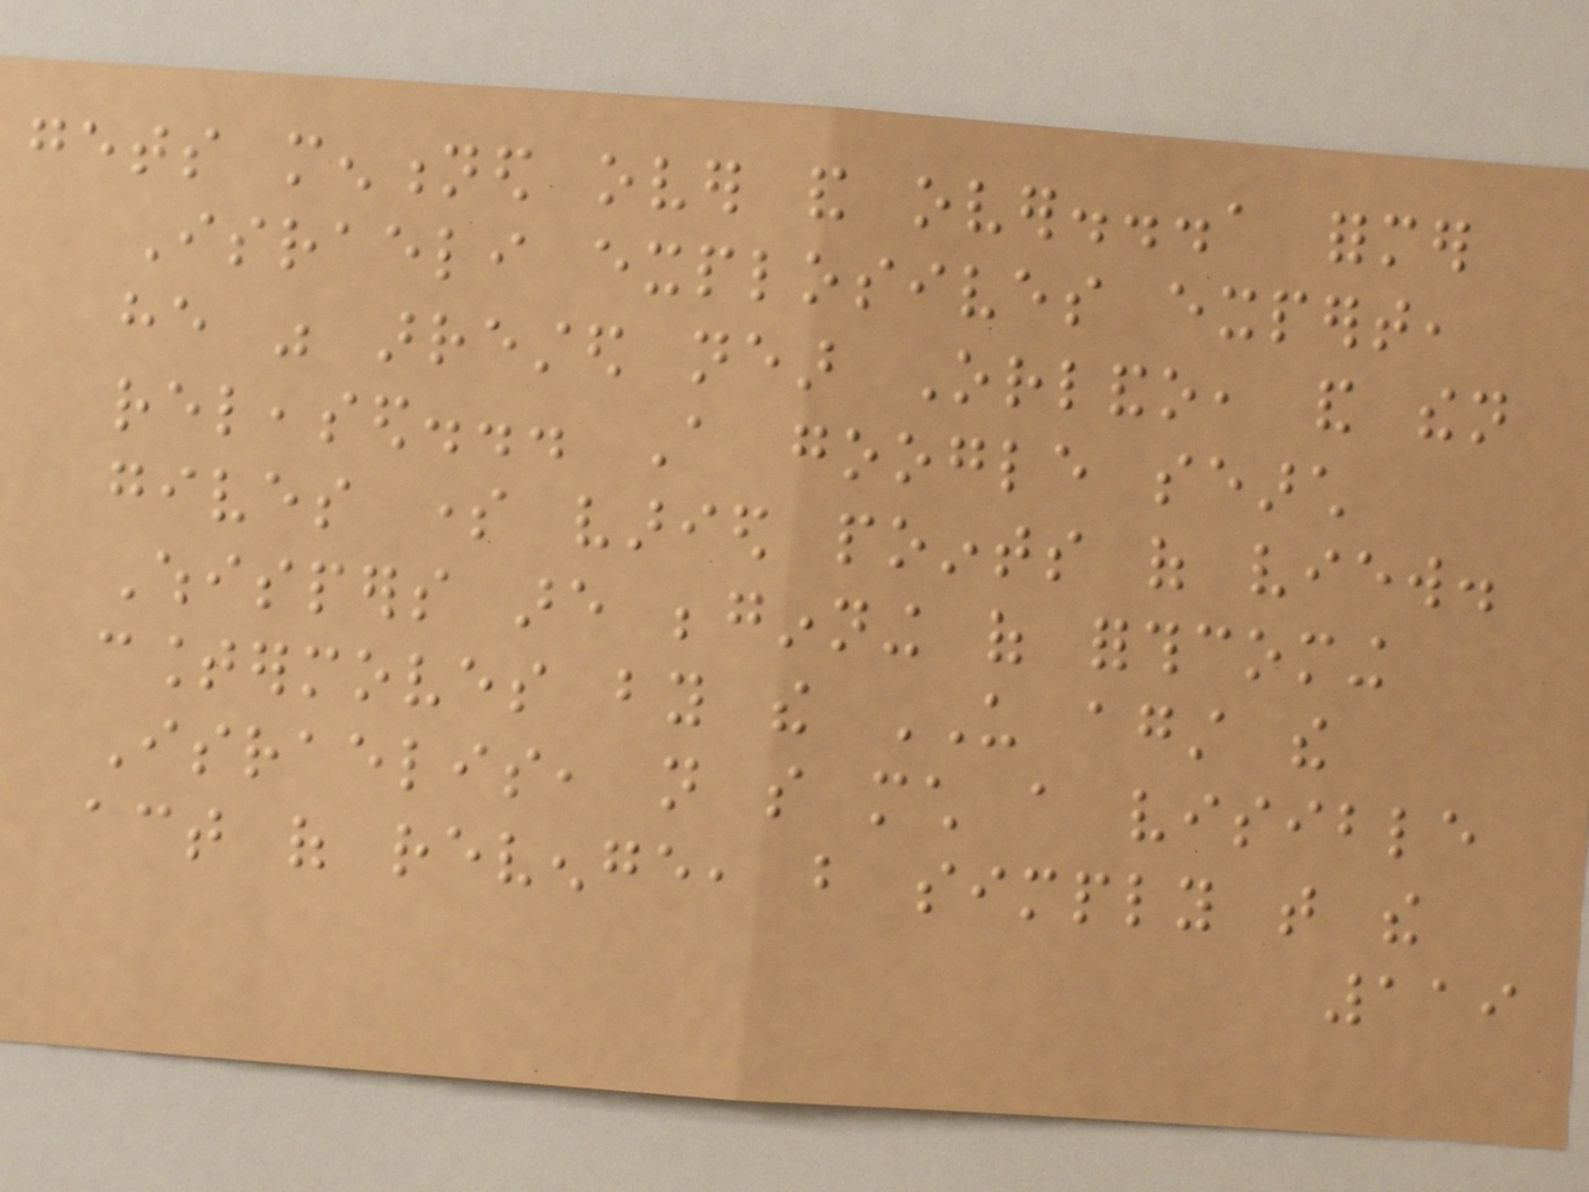gets mentioned over and over...a former
Israeli explosives expert,
he was arrested near Orlando, and then
released... A google search
gives some varied points of view.
Whispers are beginning of forthcoming
countermoves by the US against the
Israelis, not so much a visible
act of revenge, but simply that the
119
